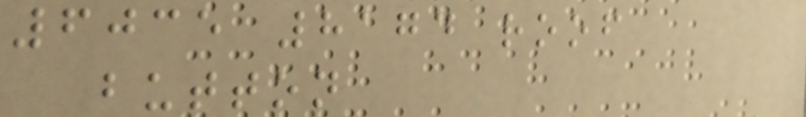6035 8174 roof
button
